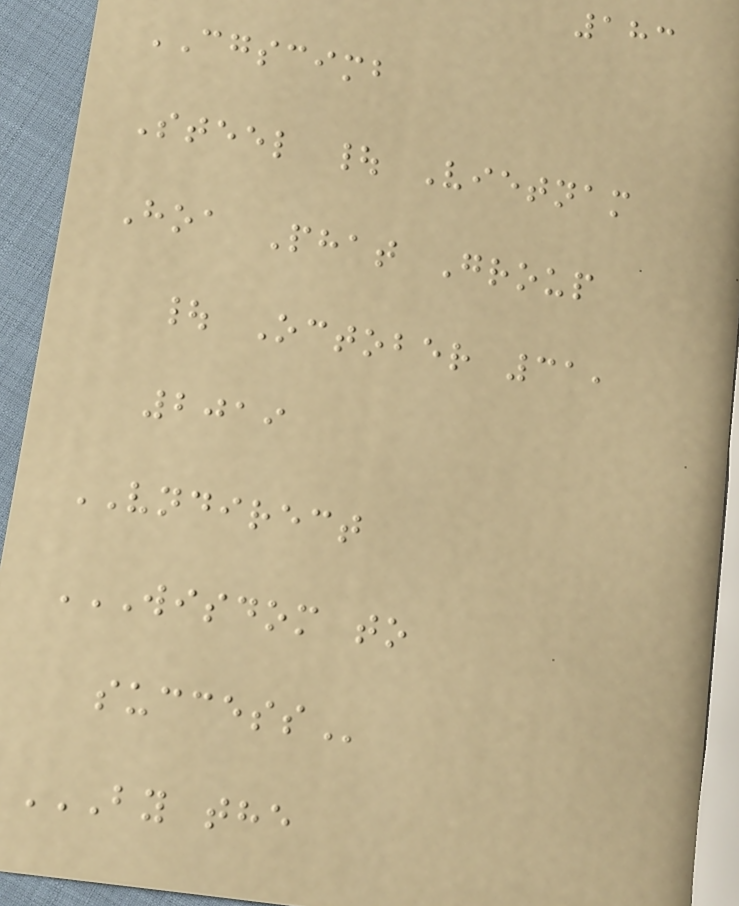183
CGSCIMB
Steel | Vietnam
Hoa Phat Group
| October 31,
2019
VNDIRECT
WISDOM TO
SUCCESS
BY THE
